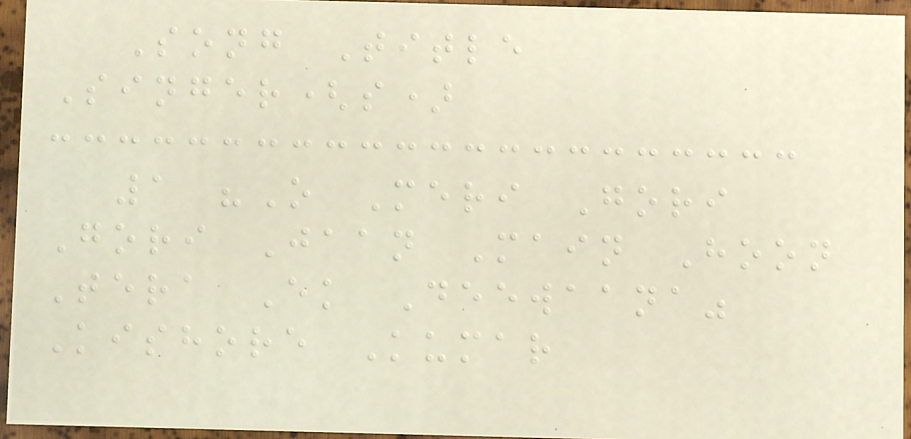Song Title
Singer(s)
1 "O Meri Gori
Gori Jaan Main Hoon
Tera Ek Deewaana"
Kishore Kumar
